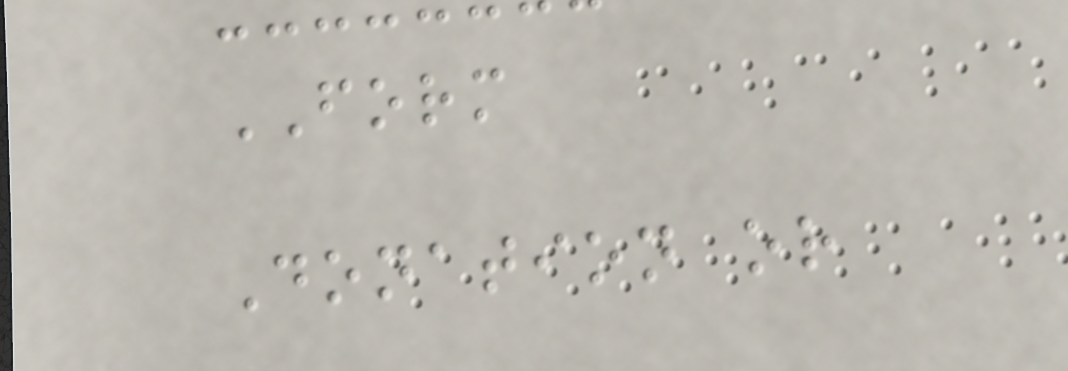FORM
Donation or
